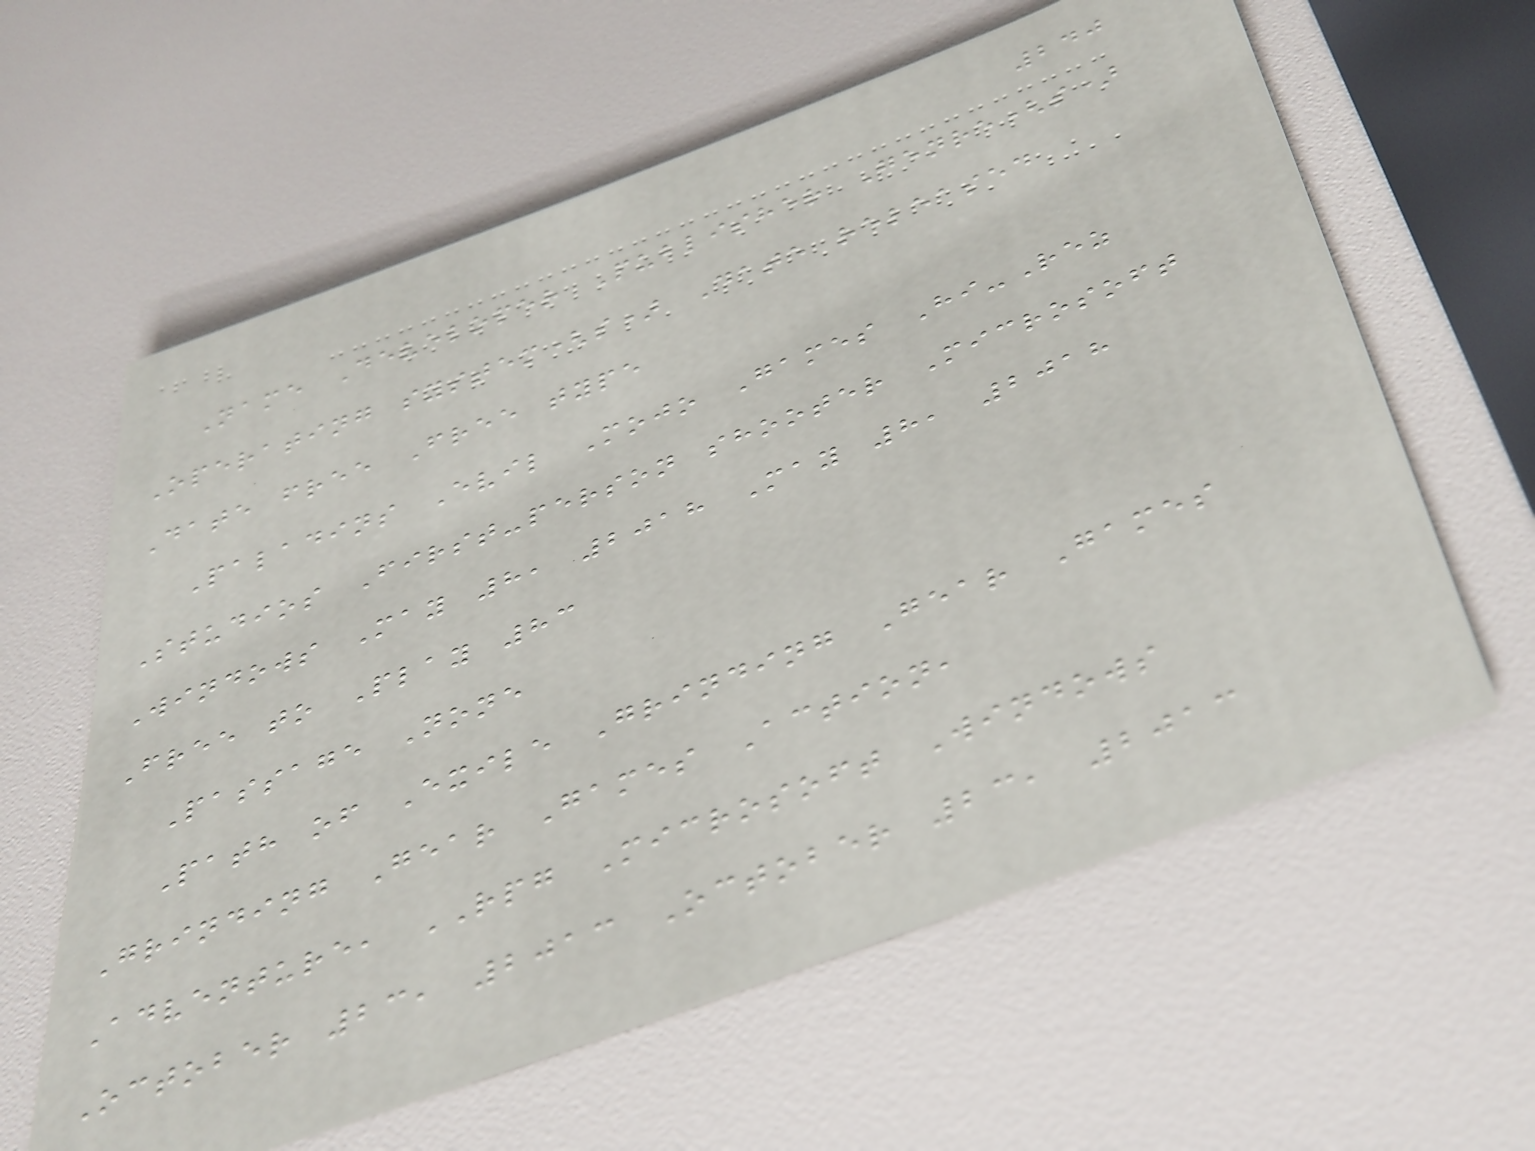240
Name Developer Publisher Genre(s)
Operating system(s) Date released
Date free Free type
Paladins Evil Mojo Games Hi-Rez
Studios First-person shooter Microsoft
Windows May 8, 2018 May 8, 2018
Free to Play 83
Passage None
Path of Exile Grinding Gear Games
Grinding Gear Games Action,
Adventure, RPG Microsoft Windows
October 23, 2013 October 23, 2013
